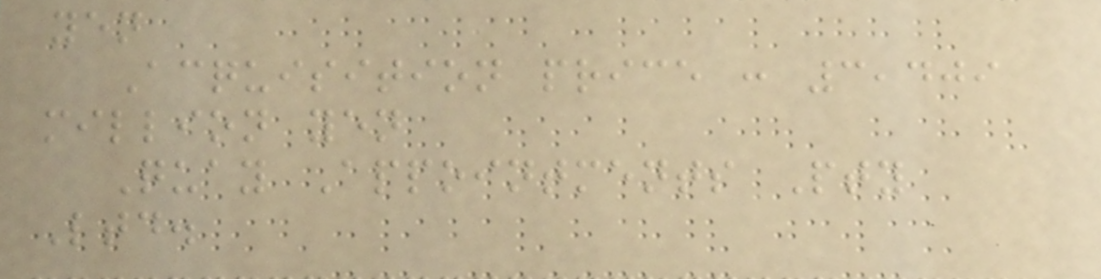yen
Acquisition price : 3,409
million yen
Quay Appointments Pty
Ltd.
